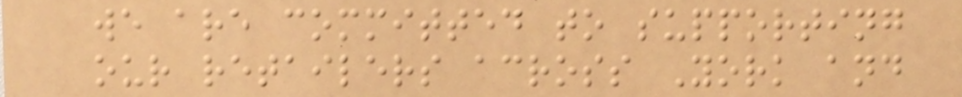we are committed to supporting
our retailers across York and
